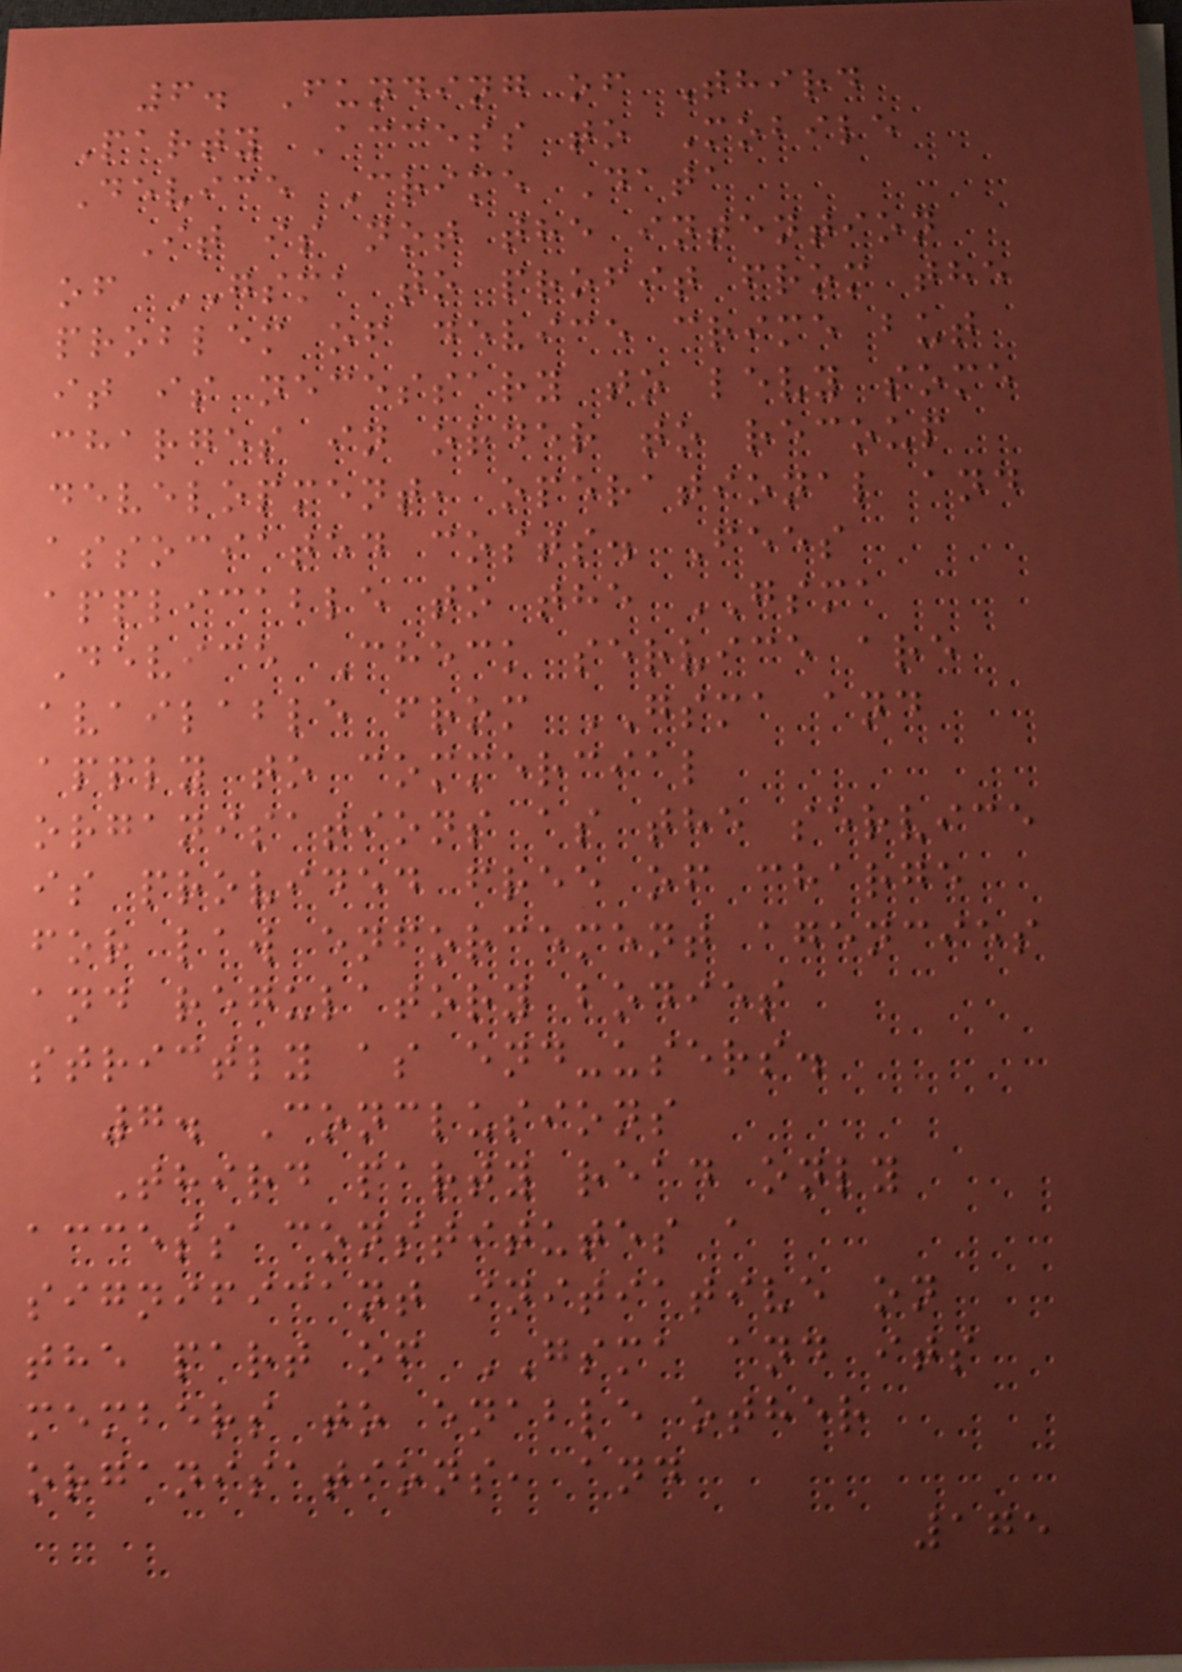6. Funding of Third
Party Access to Mobile
Device Crime Data
It is not the intention
of GSMA to profit from the
problem of device crime but
it is necessary to levy some
charges in order to recoup
development, operational and
associated costs. Fees
applicable to the GSMA
Device Check service are
available from GSMA and
apply to commercial
organisations as the service
is provided free of charge
for law enforcement agencies
and regulatory bodies
strictly as end-users.
7. Conclusions
Third party read only
access constitutes a
significant initiative on
the part of GSMA and its
members to enable other
organisations, and
175
